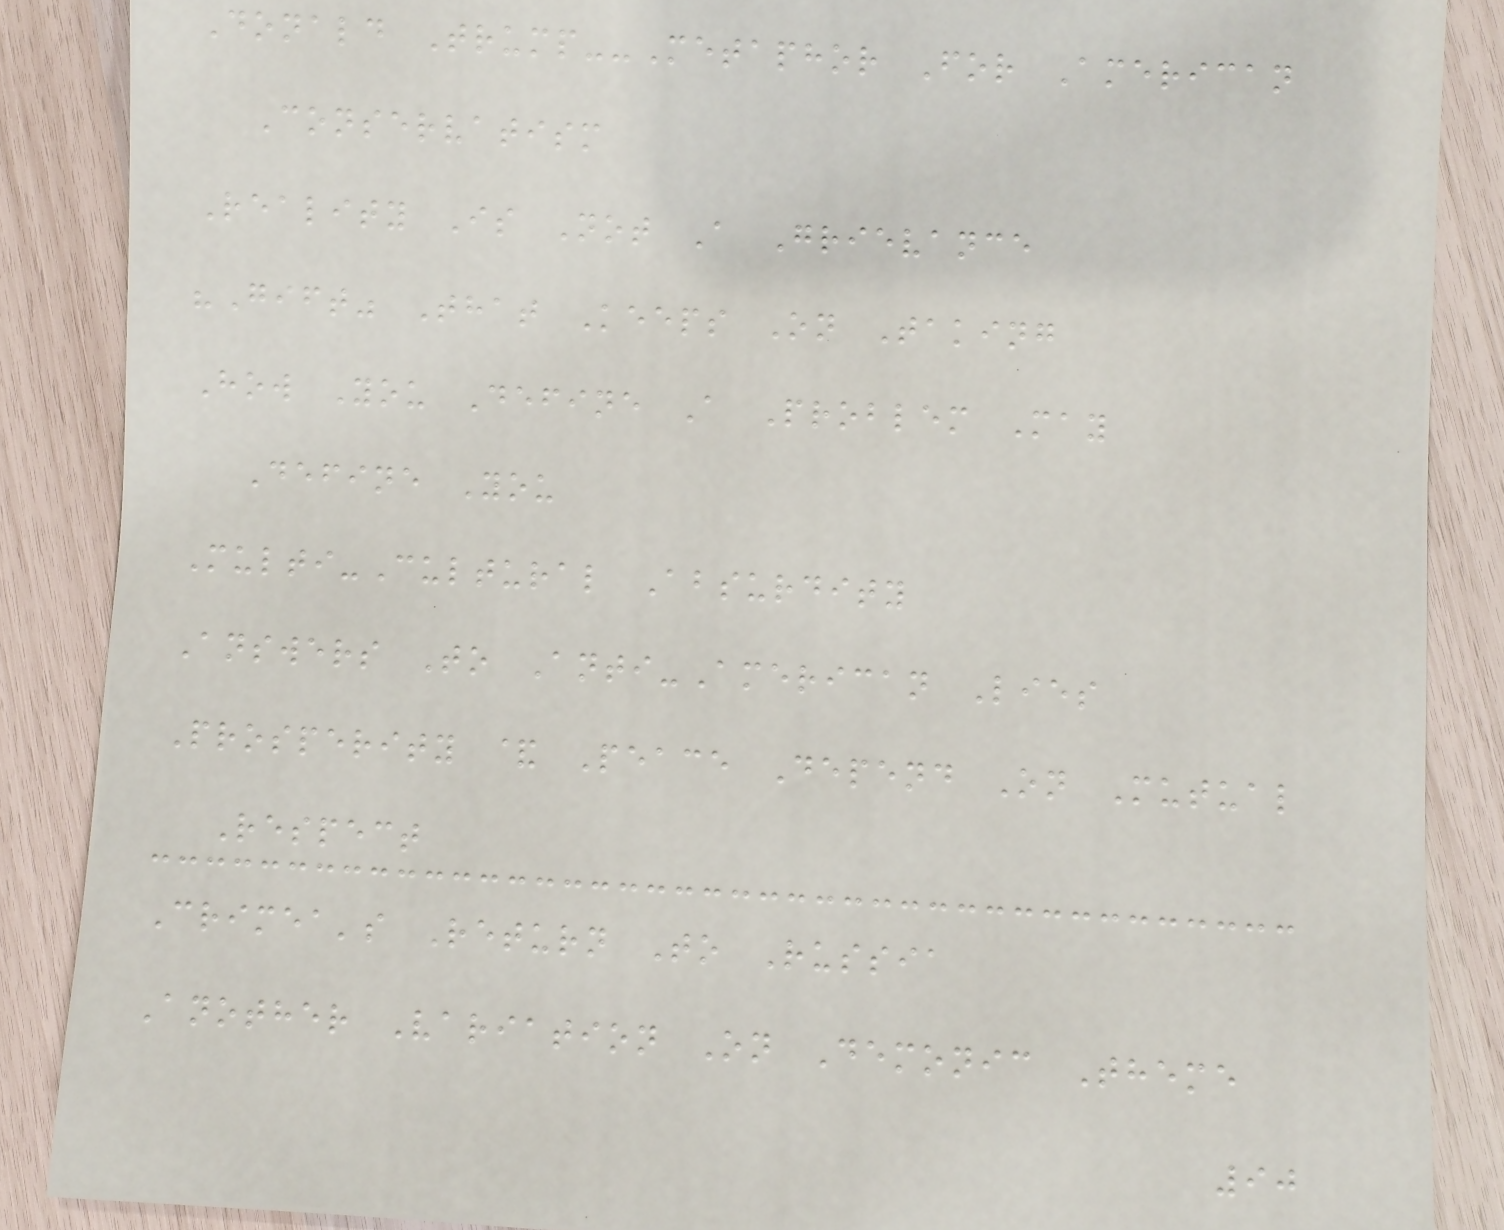Donald Trump--Metaphor For American
Conservatism
Reality Is Not A Grievance
"Gift" That Keeps On Taking
How You Define A Problem May
Define You
Multi-Cultural Absurdity
Answers To Anti-American Lies
Prosperity & Peace Depend On Mutual
Respect
Crimea's Return To Russia
Another Variation On Demonic Theme
90
